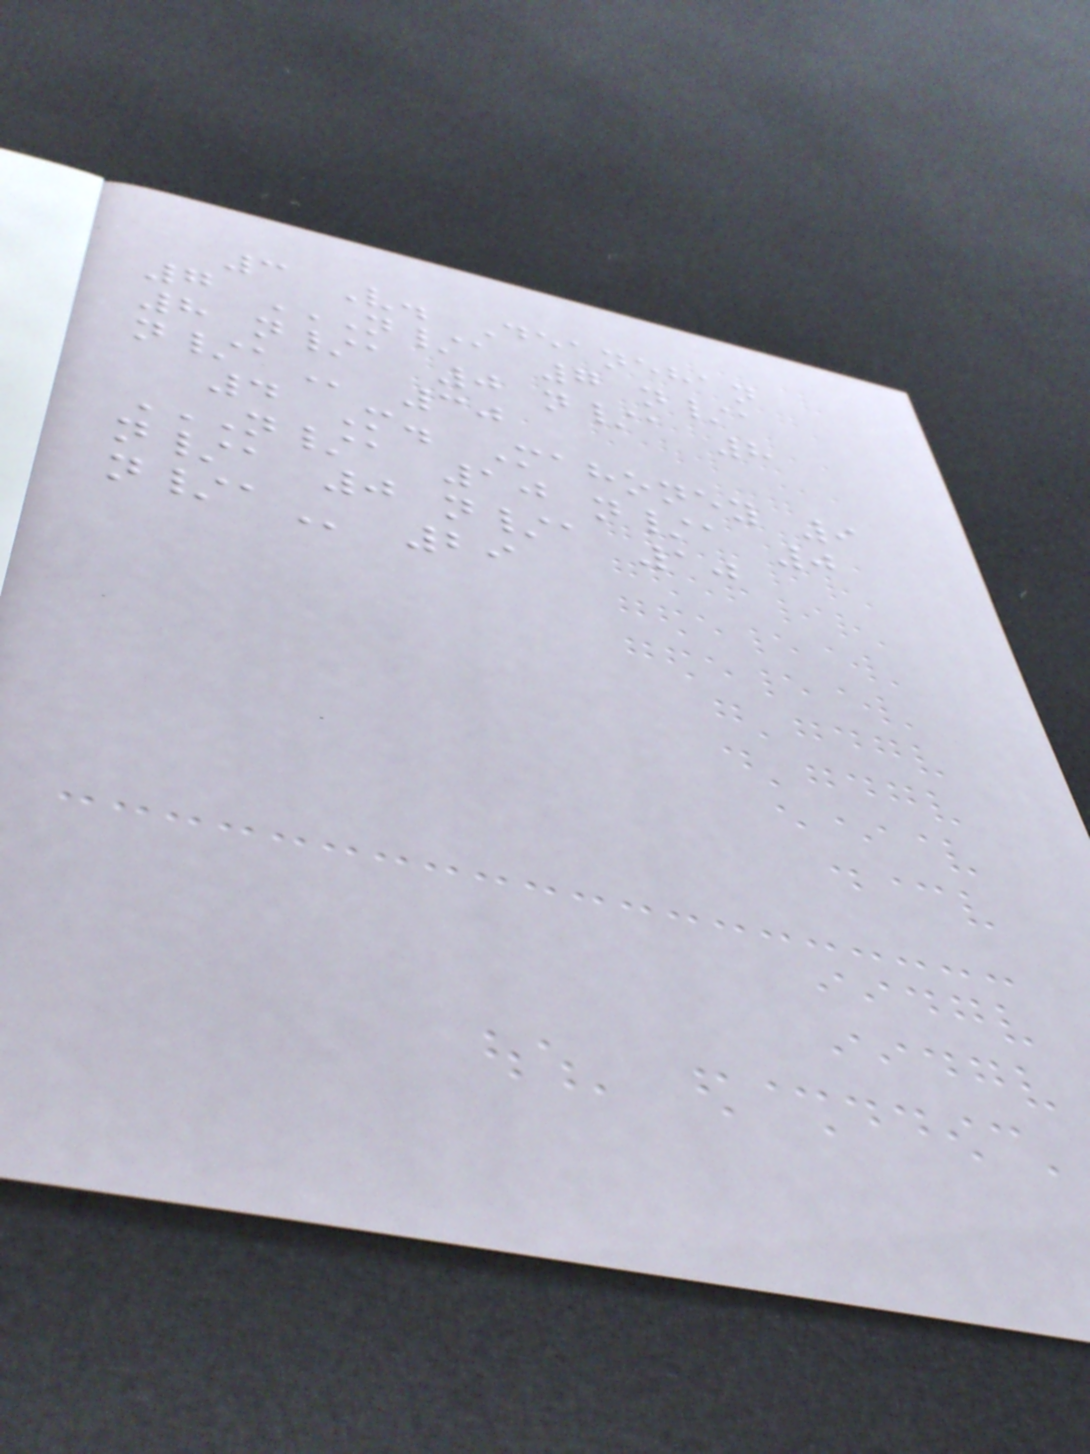3 V. Deanehan
7 N/A 7 N/A
8 N/A 0 N/A 8
N/A 30
4 M. Mahoney 9
N/A 10 N/A 0
N/A 0 N/A 10
N/A 29
